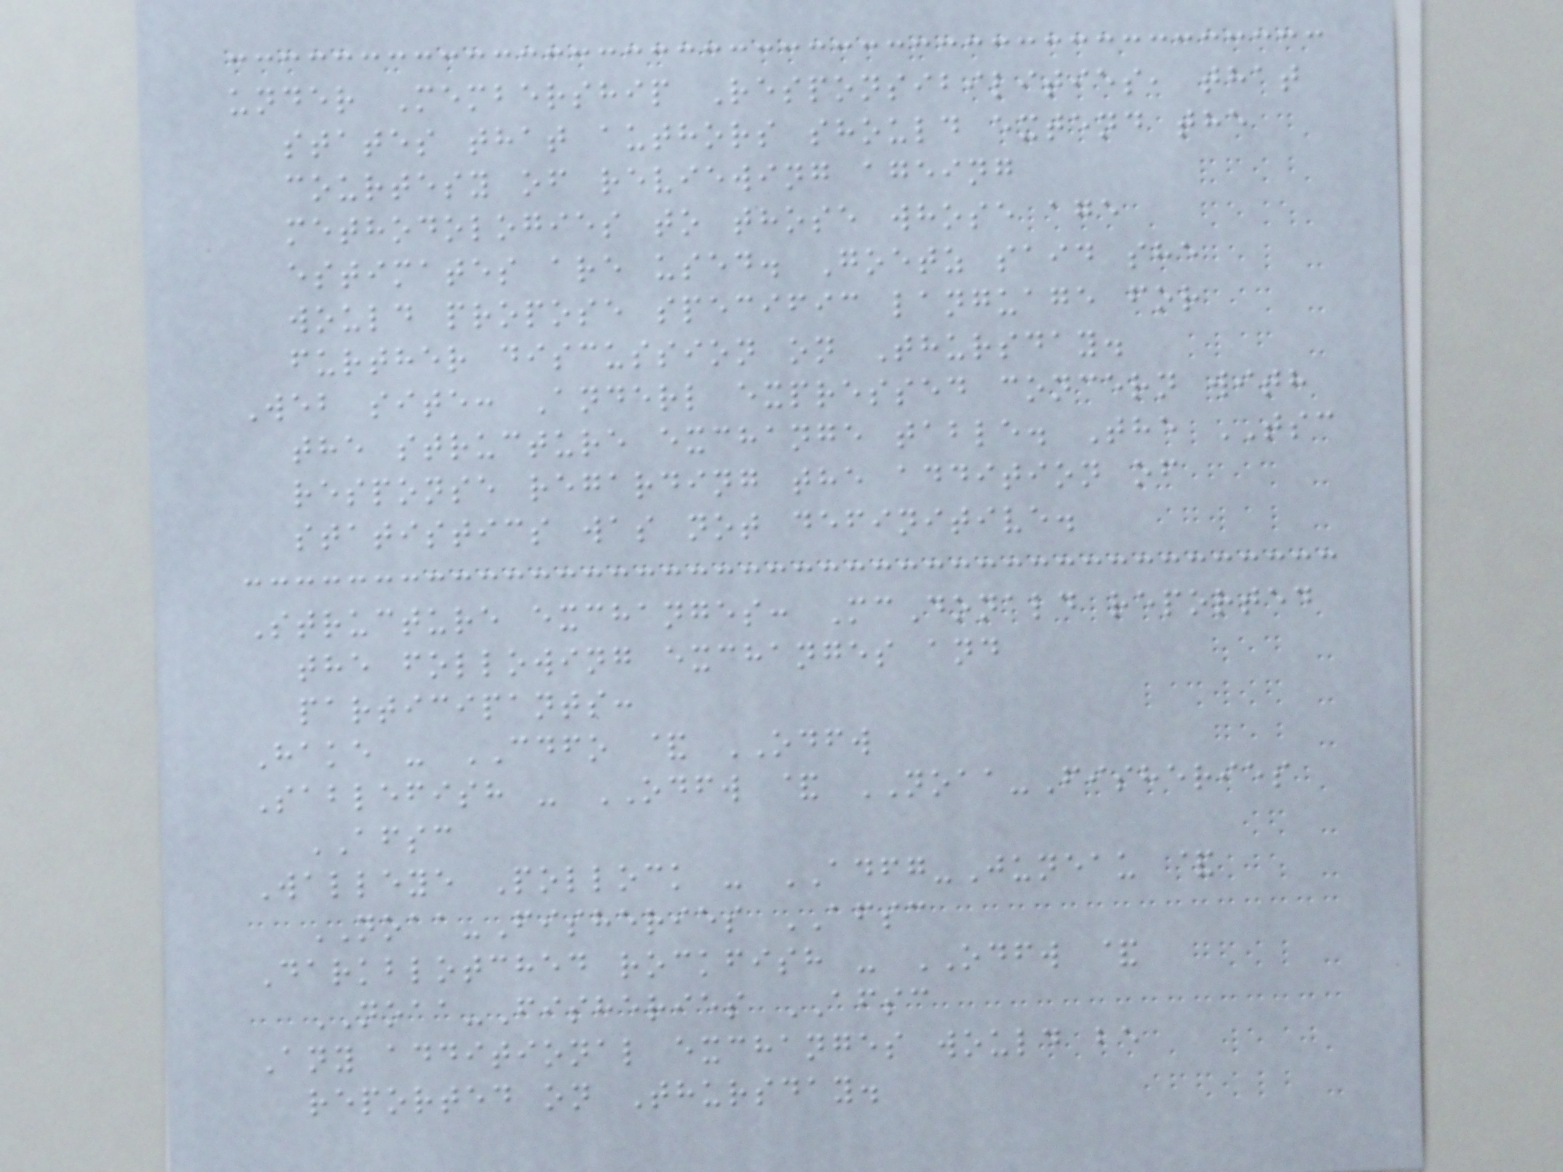under Membership Responsibilities, that
states that authors should extend the
courtesy of reviewing ageing
methodologies to those whose age
estimates are used. Goetz said she
would propose specific language for
further discussion on Thursday.
Web site: Anderl expressed concern with
the structure exchange table. The TSC
response regarding the addition of
statistics was not definitive.
Structure exchanges: McDonald reported
the following exchanges and
participants:
Hake - CDFO & ODFW
Sablefish - ODFW & NOAA-Fisheries
AFSC
Walleye Pollock - ADFG-Juneau &
NOAA-Fisheries AFSC
Darkblotched rockfish - ODFW &
NOAA-Fisheries AFSC
Any additional exchanges would be
reported on Thursday.
